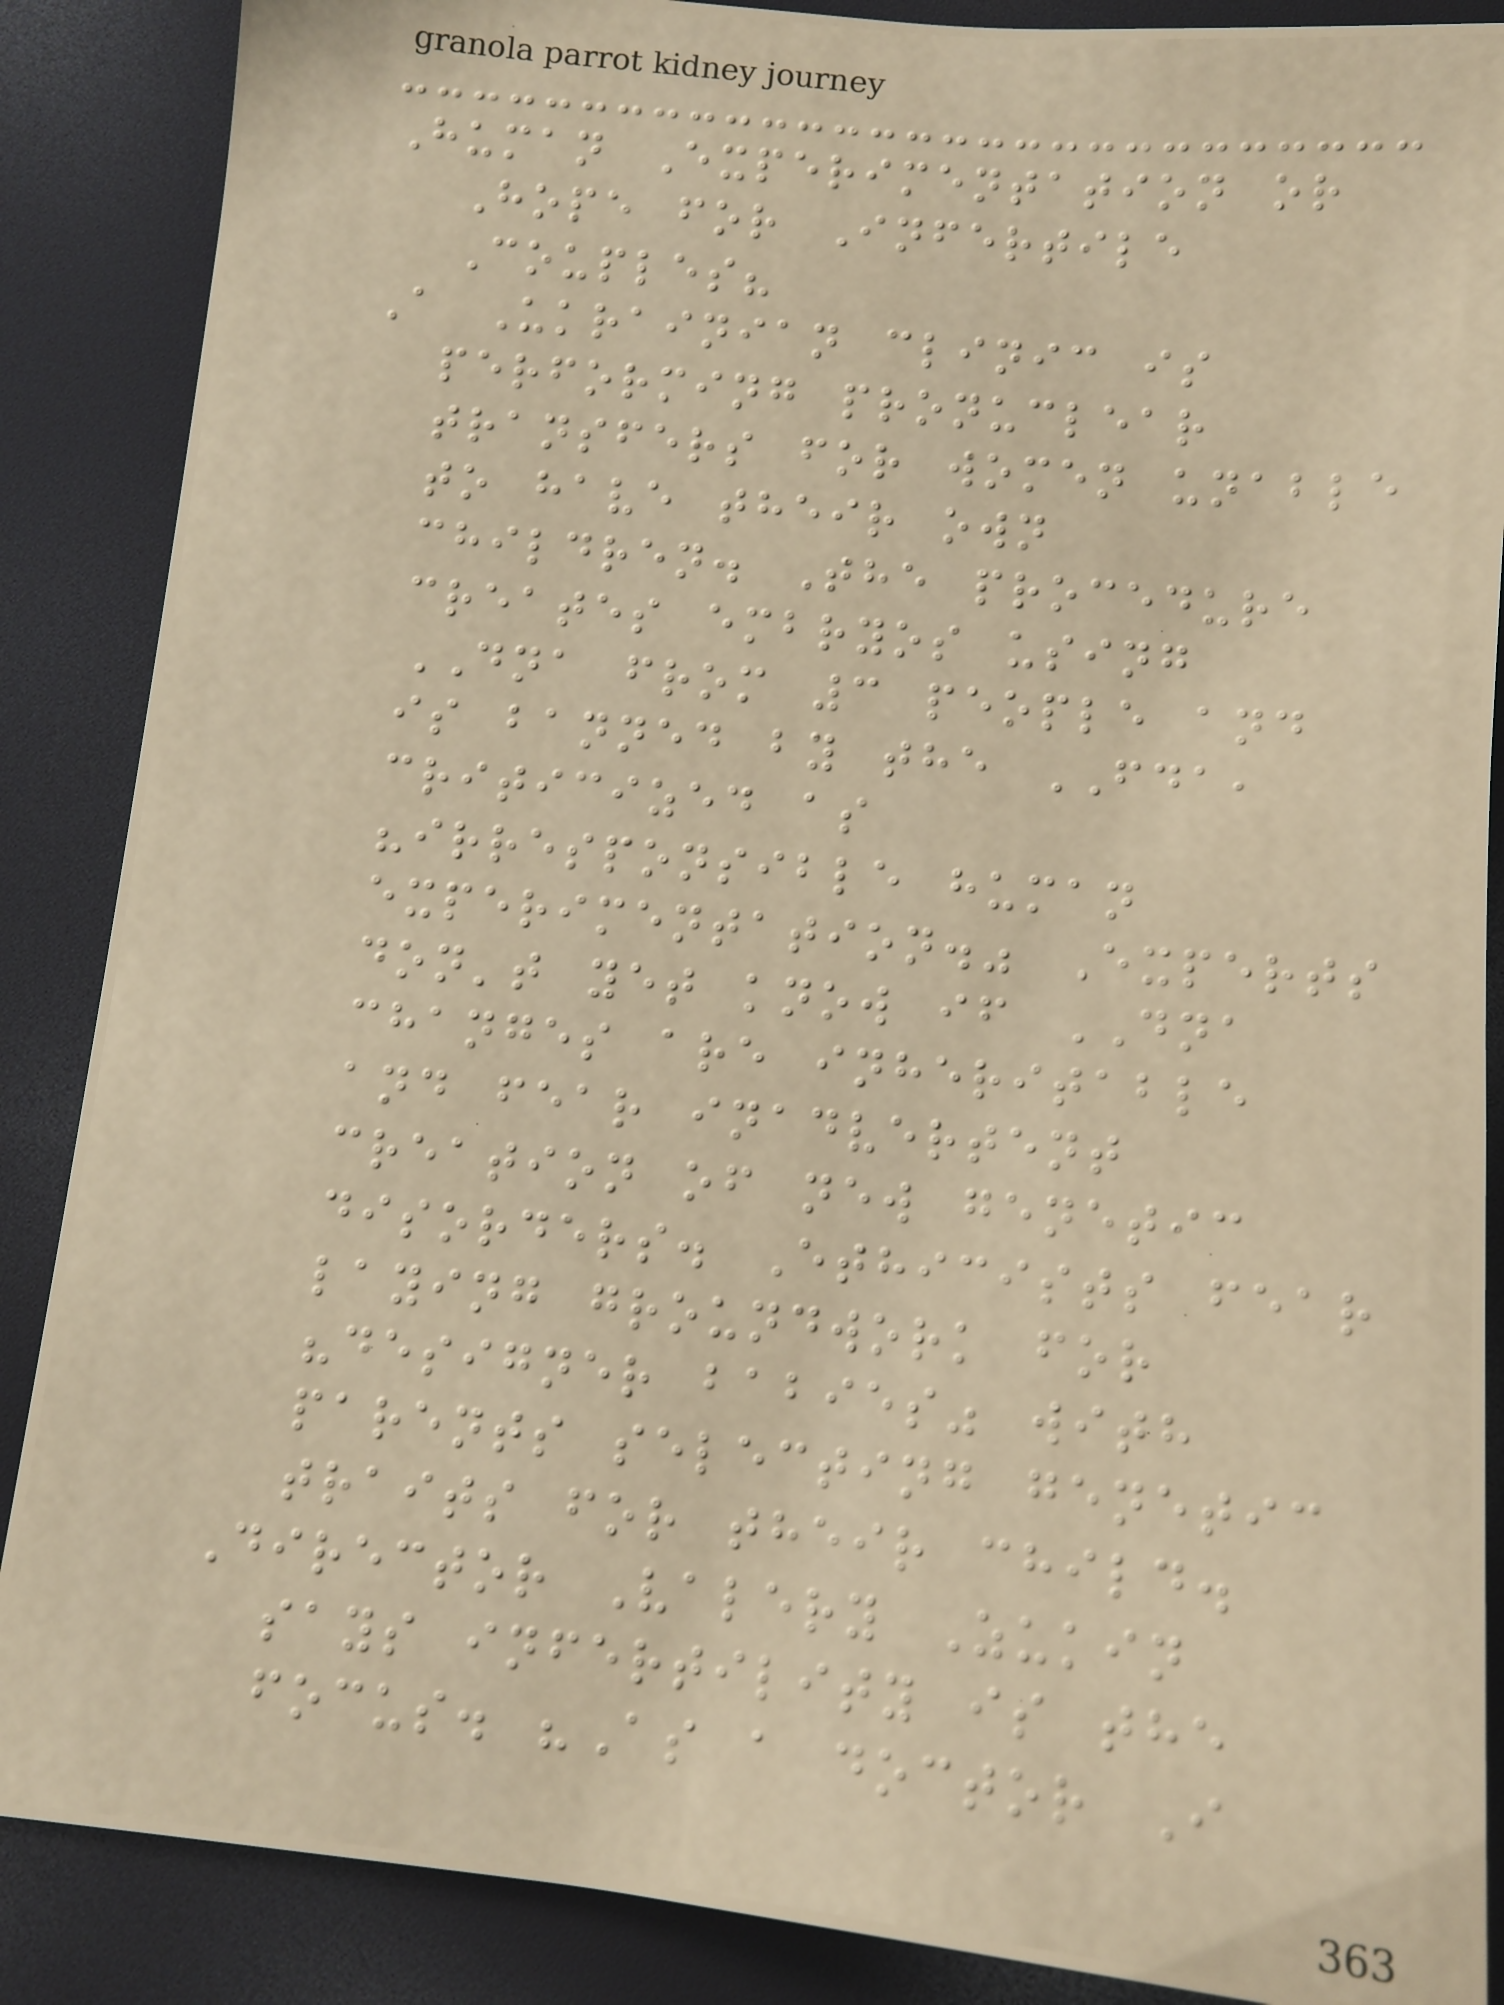Human Experimentation or
Hope for Infertile
Couples?
A Ukrainian clinic is
performing pronuclear
transfers for women unable
to have their own
children. The procedure
creates embryos using
DNA from 3 people and
is banned by the FDA,
criticized as
"irresponsible human
experimentation." Experts
don't yet know if DNA
changes are inheritable
and fear inadvertent
creation of new genetic
disorders. Ethicists fear
laying groundwork for
"designer babies" with
parents selecting genetic
traits for their child.
Director Valery Zukin
says infertility is the
focus. "As a doctor I
